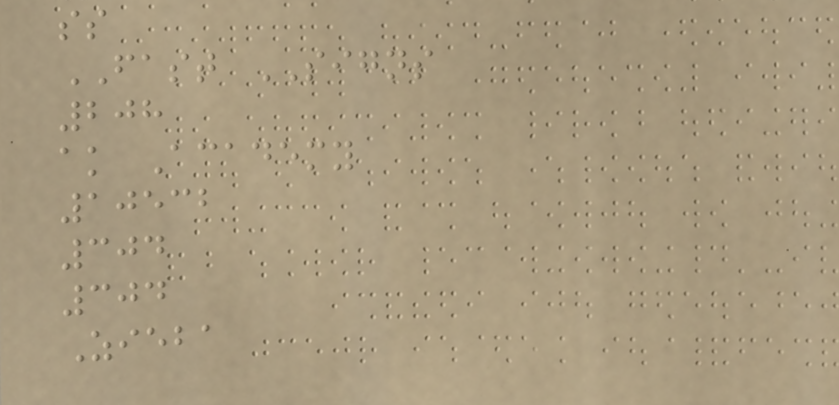ss
FAST SIGNS
208
ak Academy
10532
304
304
Zieba
